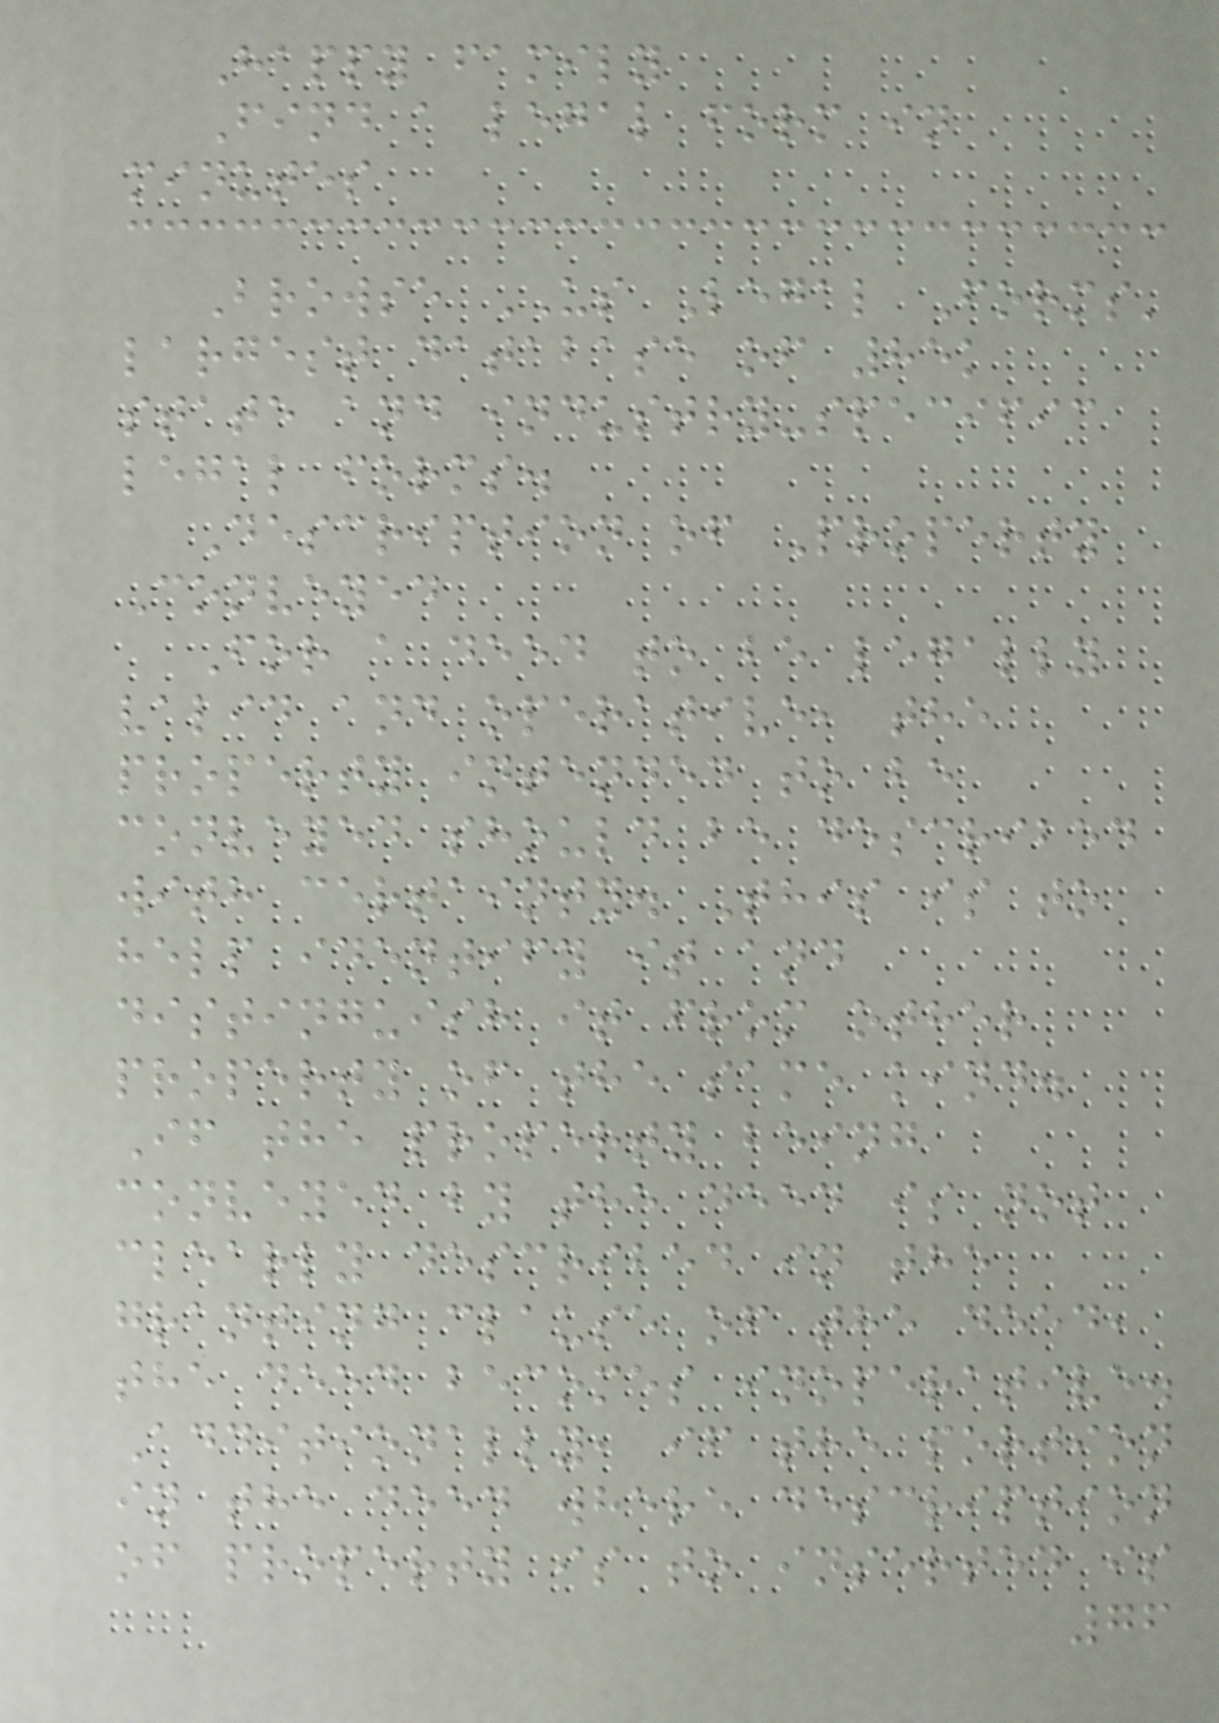Happy family
Find a legal form in
minutes
Browse US Legal Forms'
largest database of 85k
state and industry-specific
legal forms.
Description of Property
Conveyed
For a deed to be legally
valid and operative, the
property intended to be
conveyed should be described
with certainty. This is to
help identify it and
distinguish it from other
property of the same kind.
If the property being
conveyed by the deed is not
clearly described in the
granting clause of the deed,
the deed becomes inoperative.
Additionally, if the portion
in the deed where description
of property is to inserted is
76
